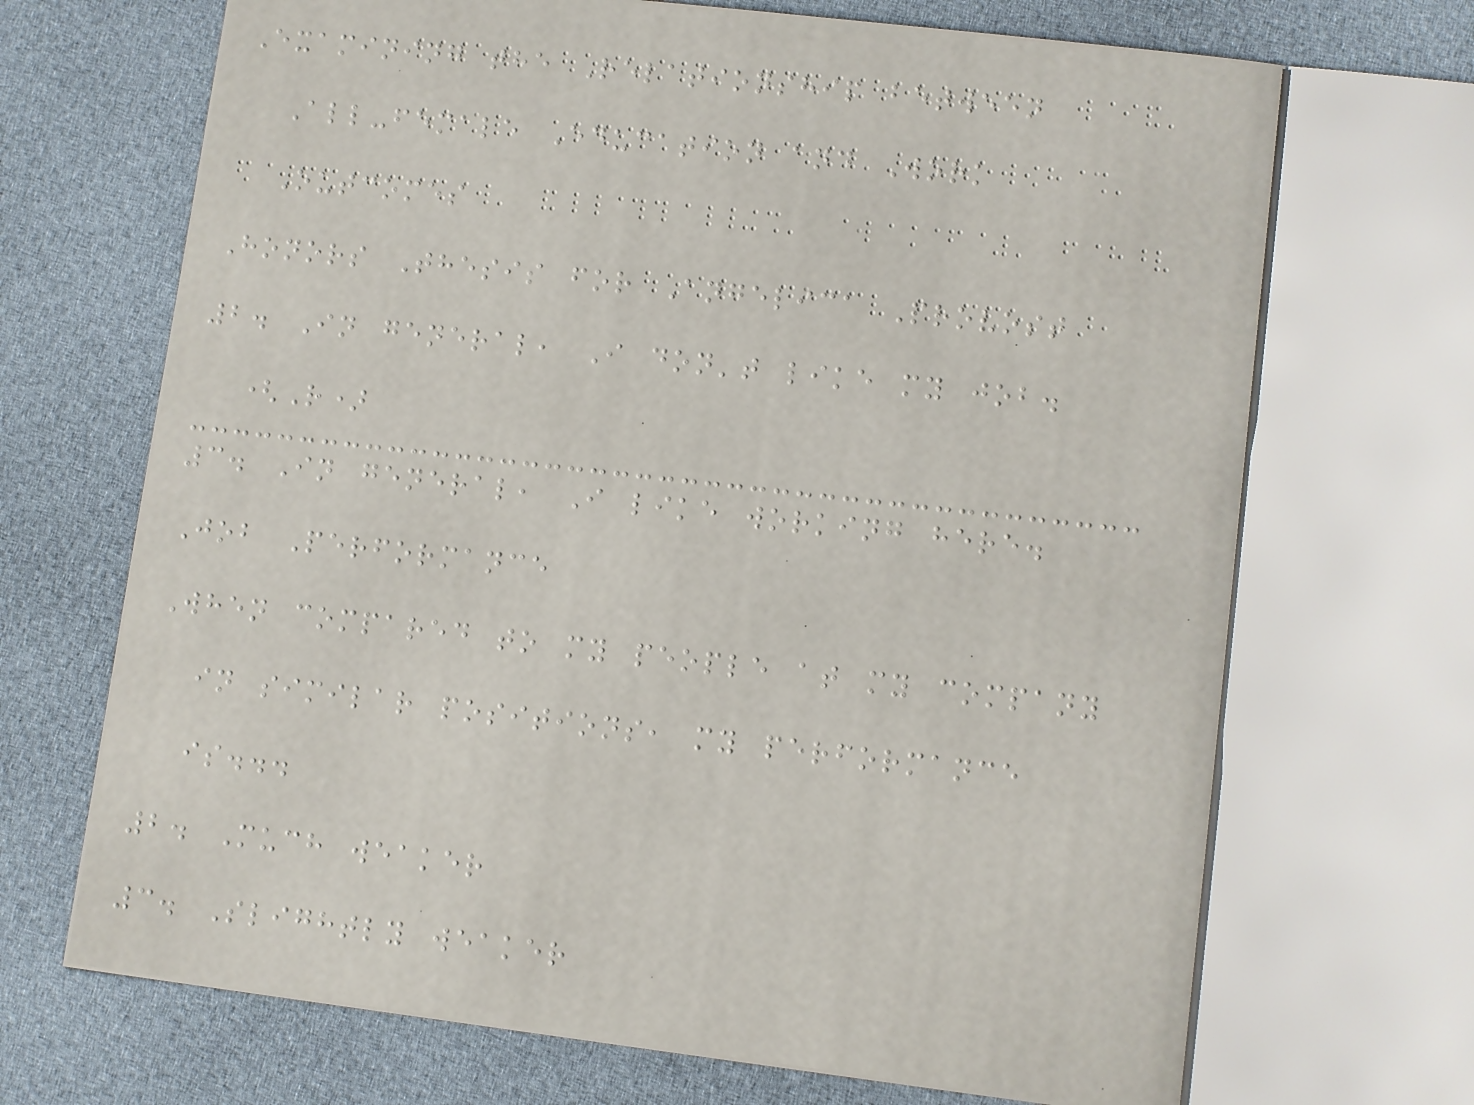Examining the Relationship between
All-female Education and Work
Outcomes
Honors Thesis for Angelica Provost
2. In general, I don't like my job.
(R)
3. In general, I like working here.
Job Performance
When compared to my people at my company
in similar positions, my performance
is...
2. Much weaker
3. Slightly weaker
